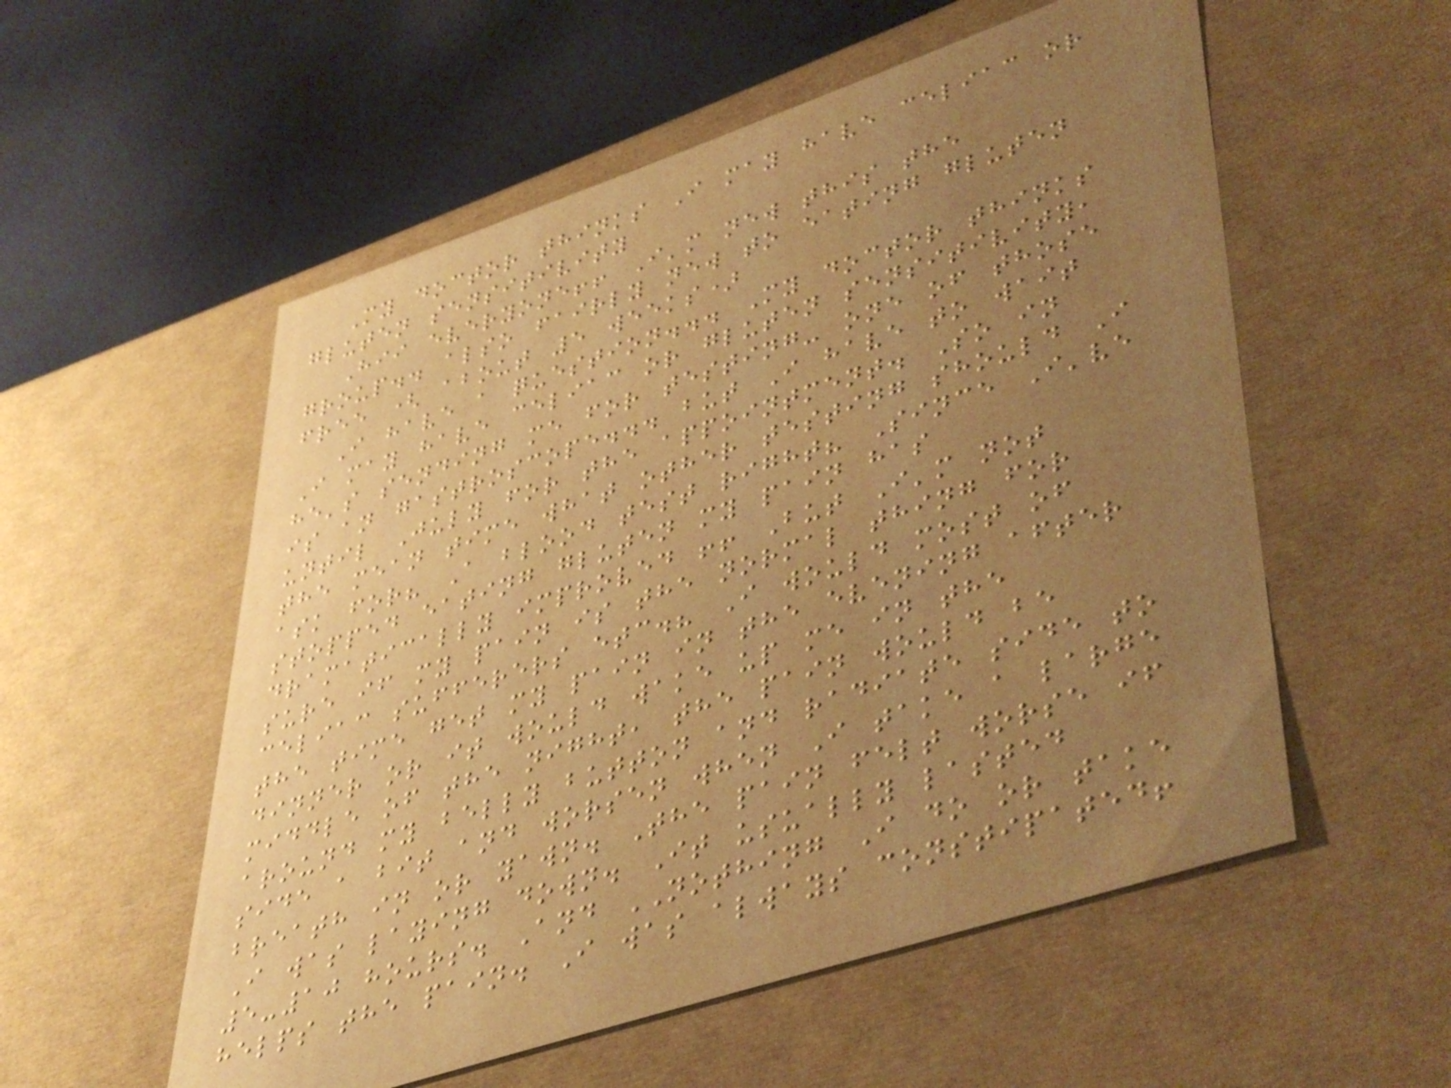My doctor thinks I may have celiac or
gluten sensitivity
Hii everyone!! I'm new this the
group.. also fairly new to eating gluten
free ( about 5 weeks)
I have a question... My doctor thinks
I may have celiac or gluten sensitivity,
he's sending me for testing- one of those
is an gastroscope... but I have to wait
until July for the appointment. So in
the mean time what other testing should I
ask for? A blood test right? Since I've
stopped eating gluten my pain has
dramatically improved !! But I'm not
sure if my pain is the normal thing for
celiac sufferers etc.? I would most of
the time get my pain in the evening after
dinner or it would wake up me in the
middle of the night, the pain would be
around my belly button and radiate side to
side a bit and worsen when I take a large
breath in or yawn. The pain felt worse if
I was laying down. It usually lasted
5-10 hours. And NOTHING I do or take
helps the pain. I was always constipated!
